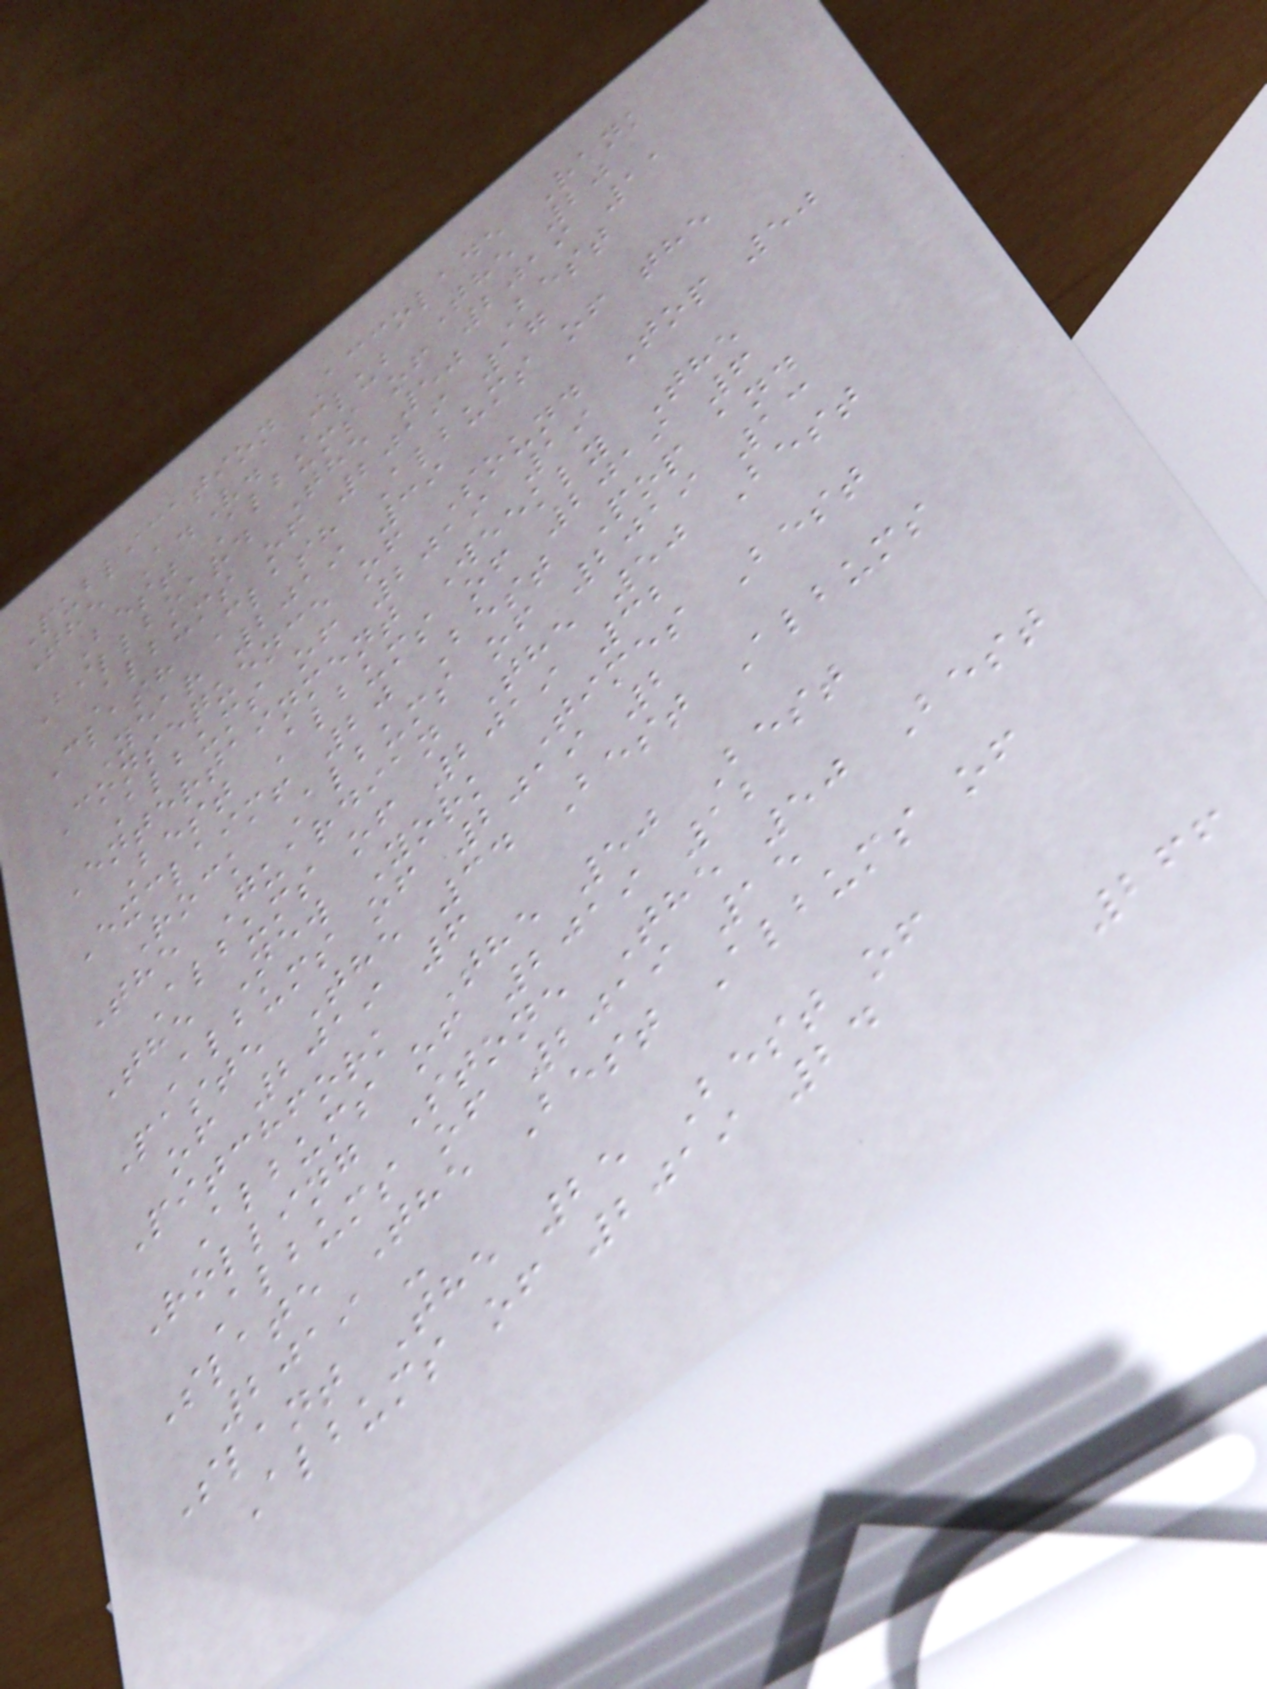Publication Accolade Rank
The A.V. Club The 20
Best Albums of 2019 11
Billboard The 50 Best
Albums of 2019 17
Clash Clash Albums of the
Year 2019 39
Consequence of Sound Top 50
Albums of 2019 19
Entertainment Weekly The
Best Albums of 2019 6
Exclaim! 20 Best Pop and
Rock Albums of 2019 13
The Guardian The 50 Best
Albums of 2019 32
The New York Times Best
Albums of 2019 2
Paste The 34 Best Albums
of 2019 6
Pitchfork The 50 Best
Albums of 2019 12
Rolling Stone The 50 Best
Albums of 2019 15
Slate The Best Albums of
2019 -
Slant The 25 Best of
Albums of 2019 24
266
